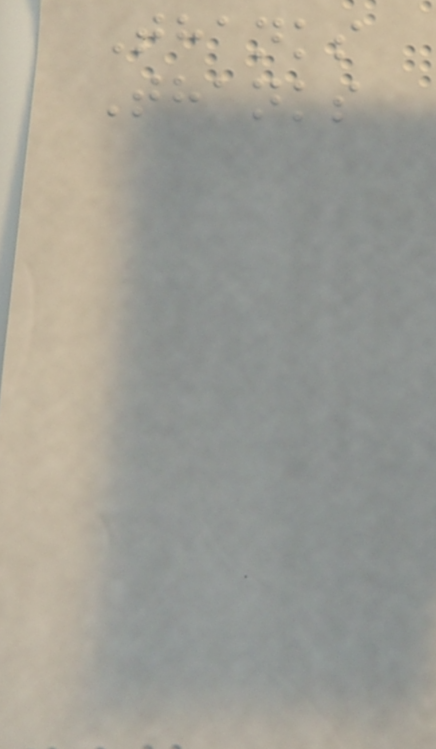Thanks
Thanks
